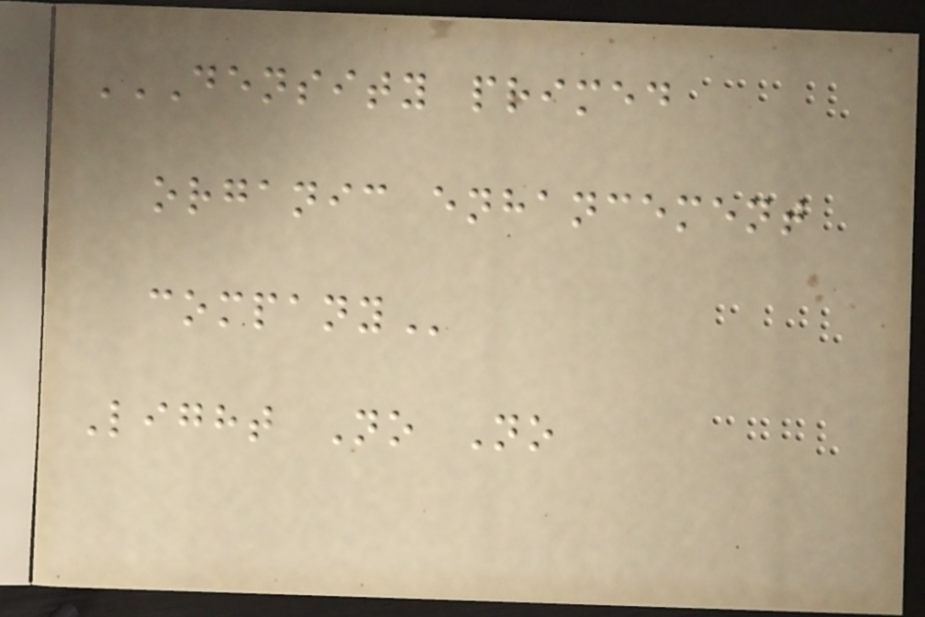DENSITY PRIMED
ORGANIC ENHANCEMENT
COMPANY
Light No No
